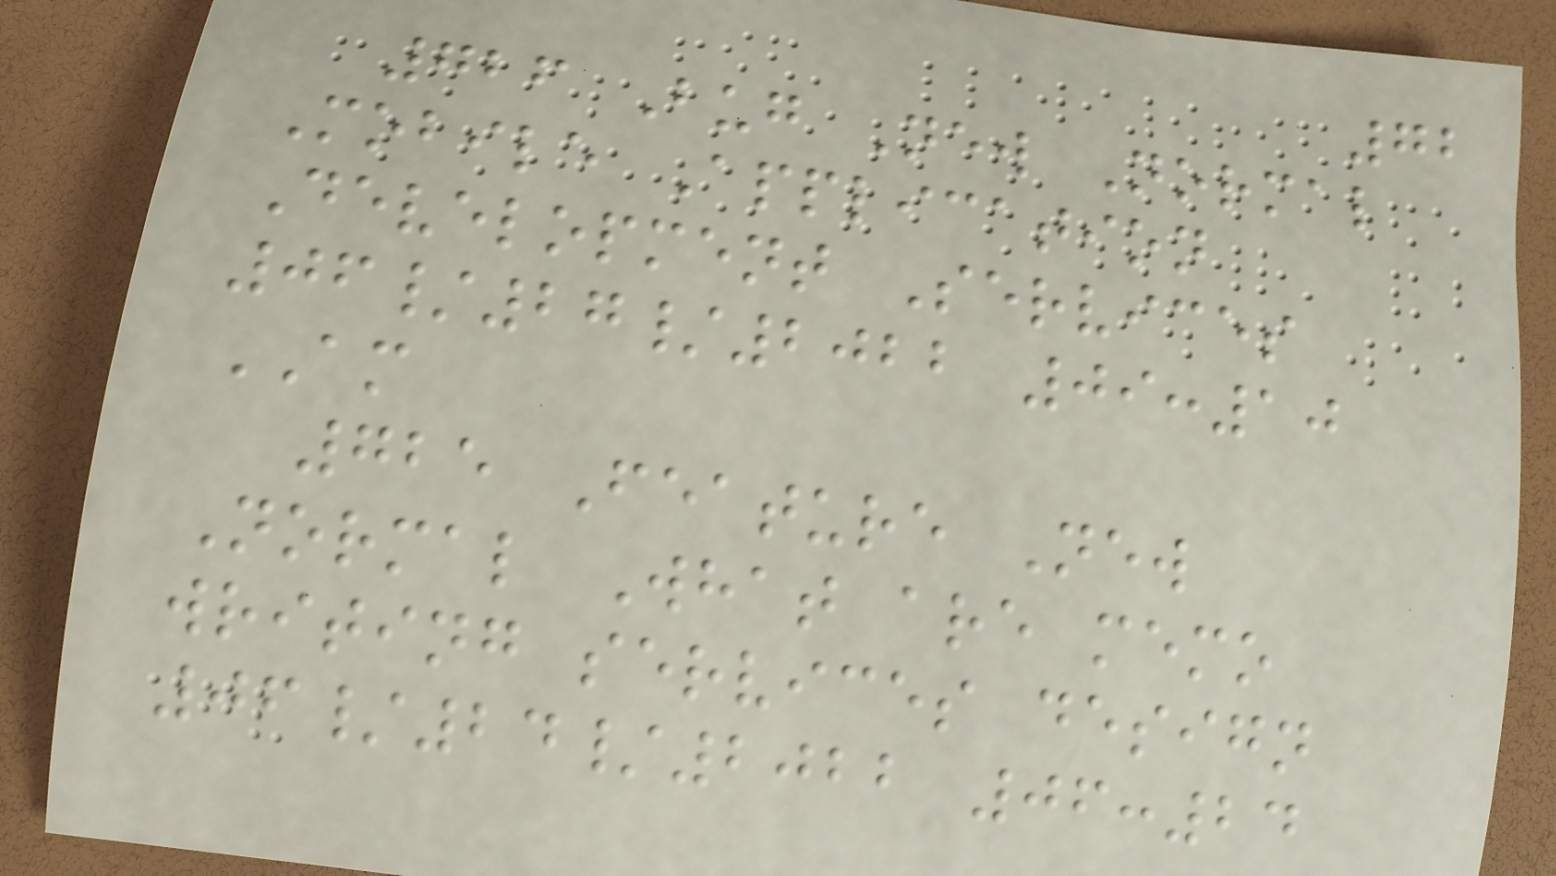72
726 Bug New Normal
Mobile Application
Development Services
06/27/2022 09:10
AM
725 Feature New
Normal What are memo
writing services design
06/24/2022 06:24
